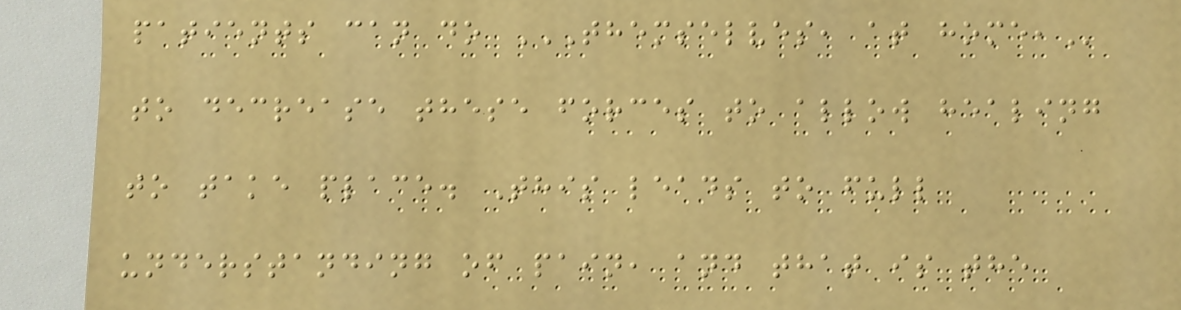patients can do THEMSELVES, AT HOME,
to decrease these forces to allow healing
to take place. This leads to full
understanding of pain, and that is the
